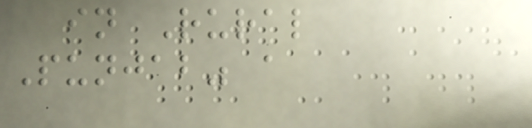in Rural
Punjab" a
